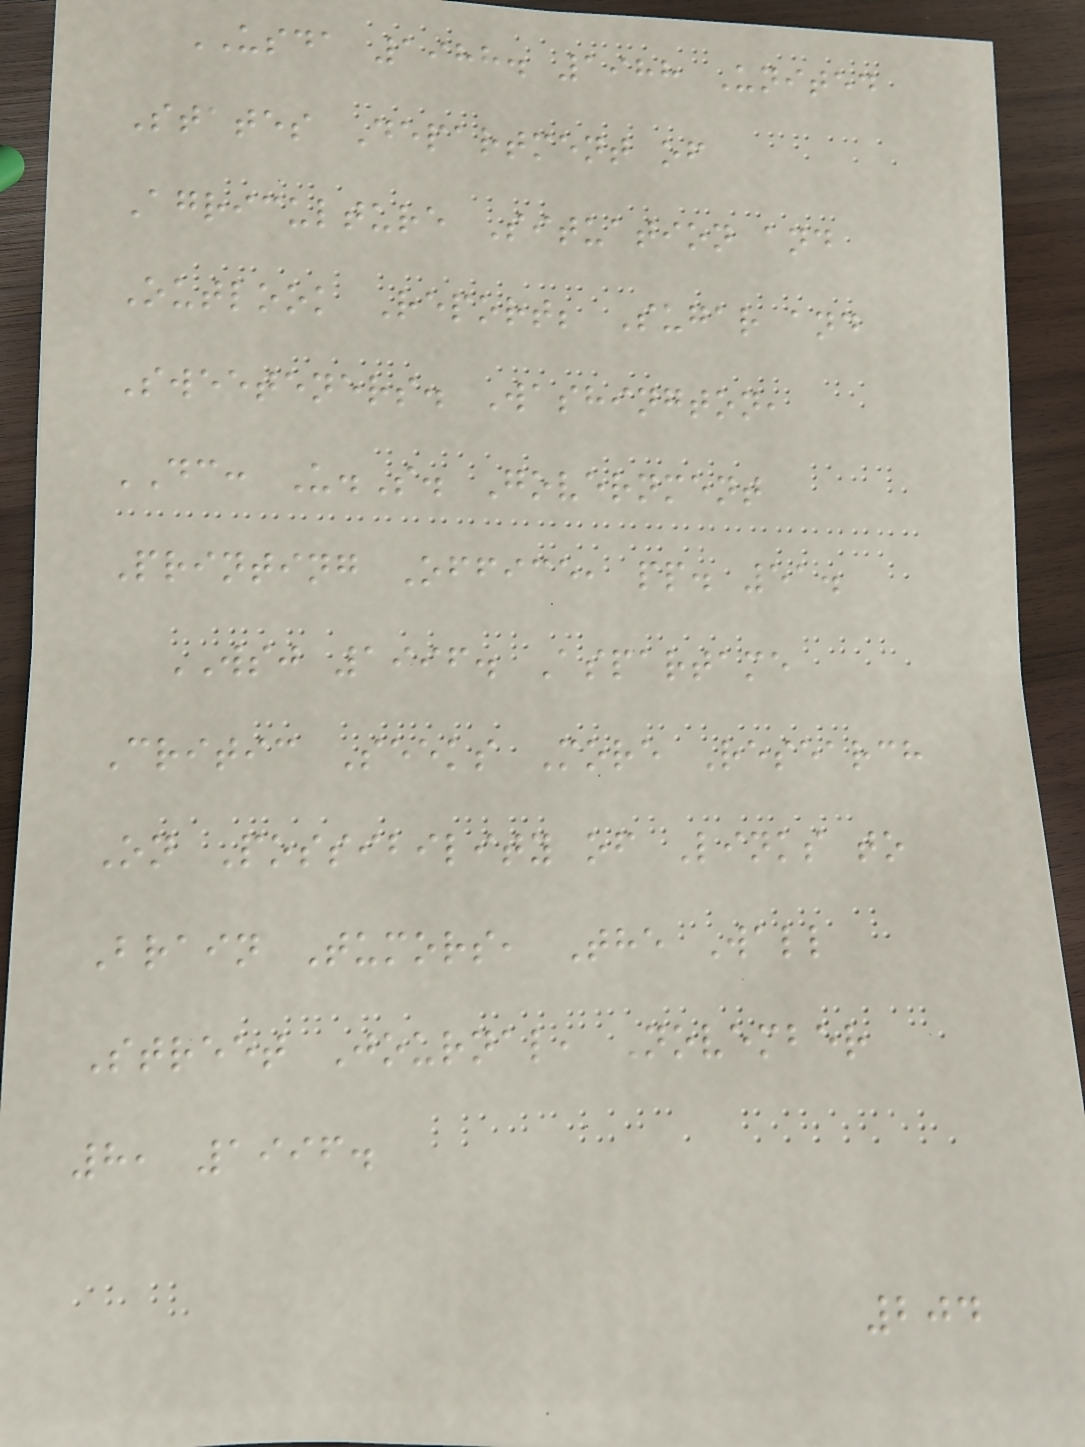USDA 1988. 1988 United
States Department of
Agriculture Situation and
Outlook Report; Sugar and
Sweeteners. Washington,
DC: U.S. Government
Printing Office, pp. 51.
WSJ 1996. Aspartame
Critic Seeks More Research
On Possibility of Links to
Brain Tumors, The Wall
Street Journal, November
8, 1996.
204
